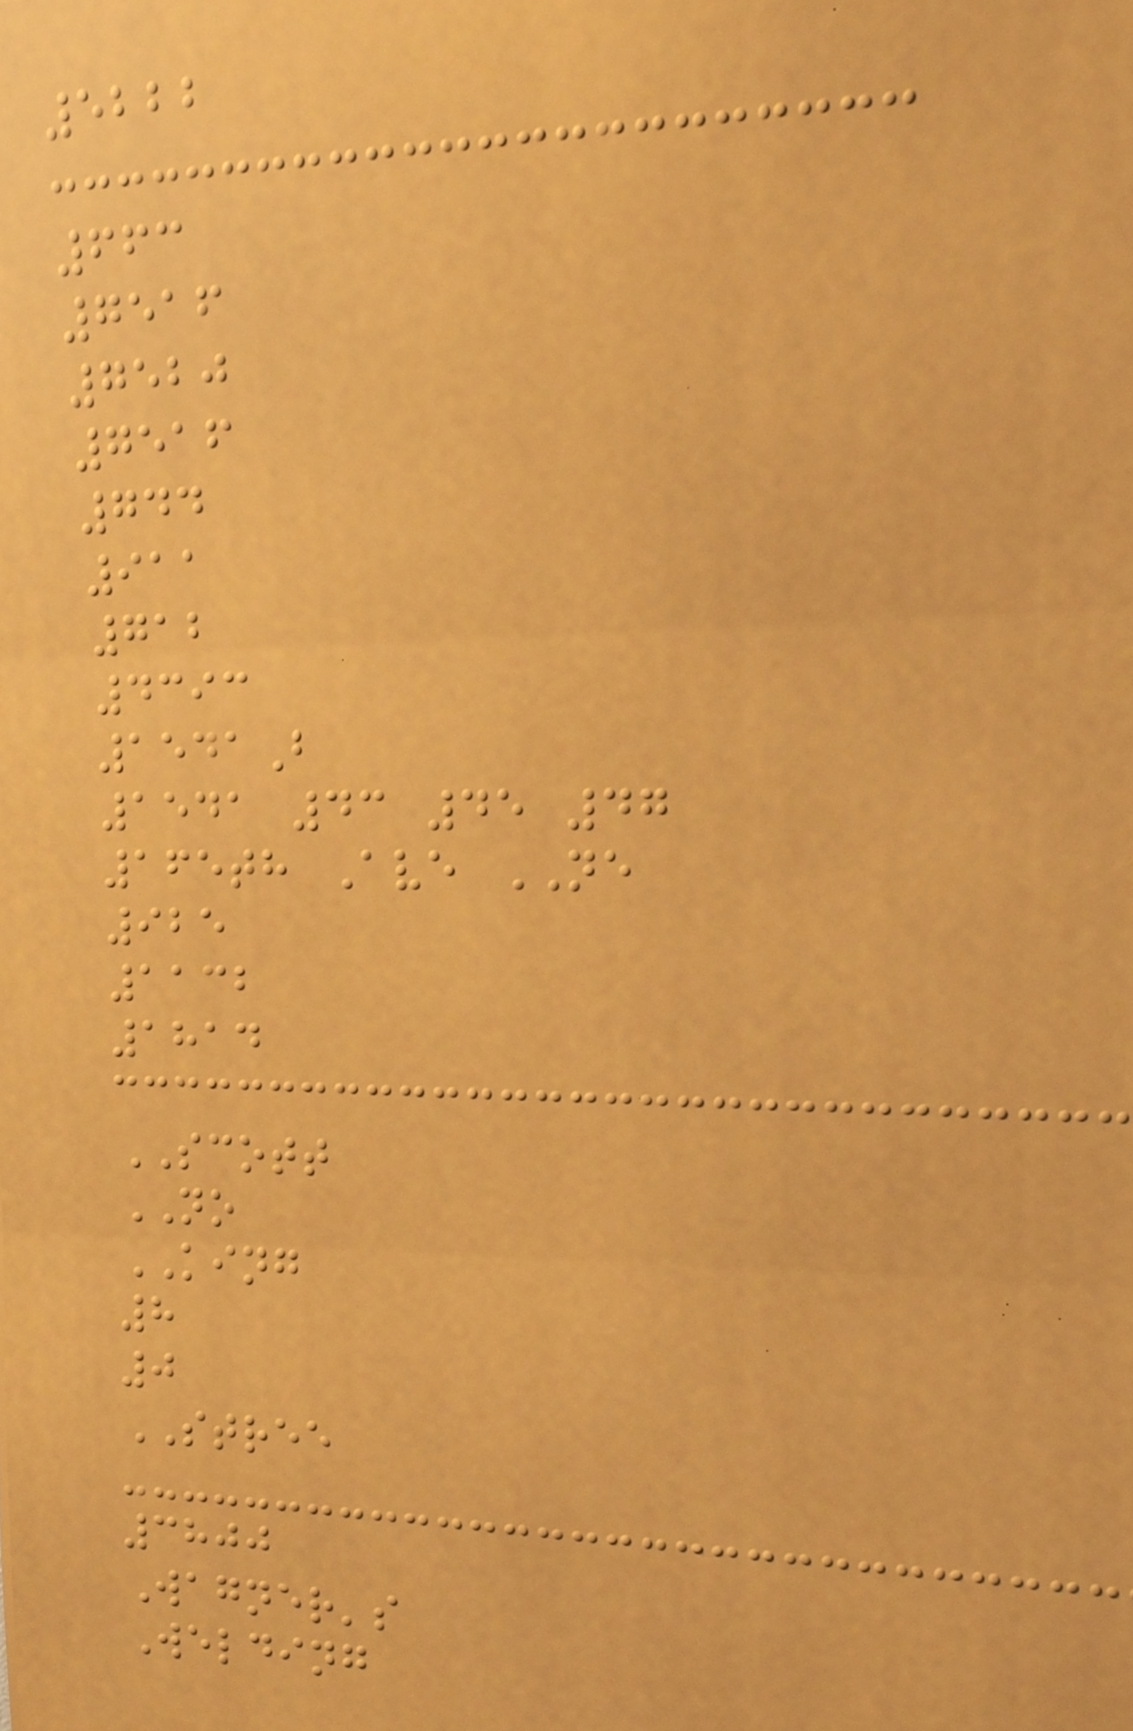5222
663
7516
7520
7516
744
911
712
4393
1541B
1541 43 45 47
165th Ave NE
925
1132
1814
SCOTT
NO
KING
8
0
STREE
3800
Wagner's
Welding
